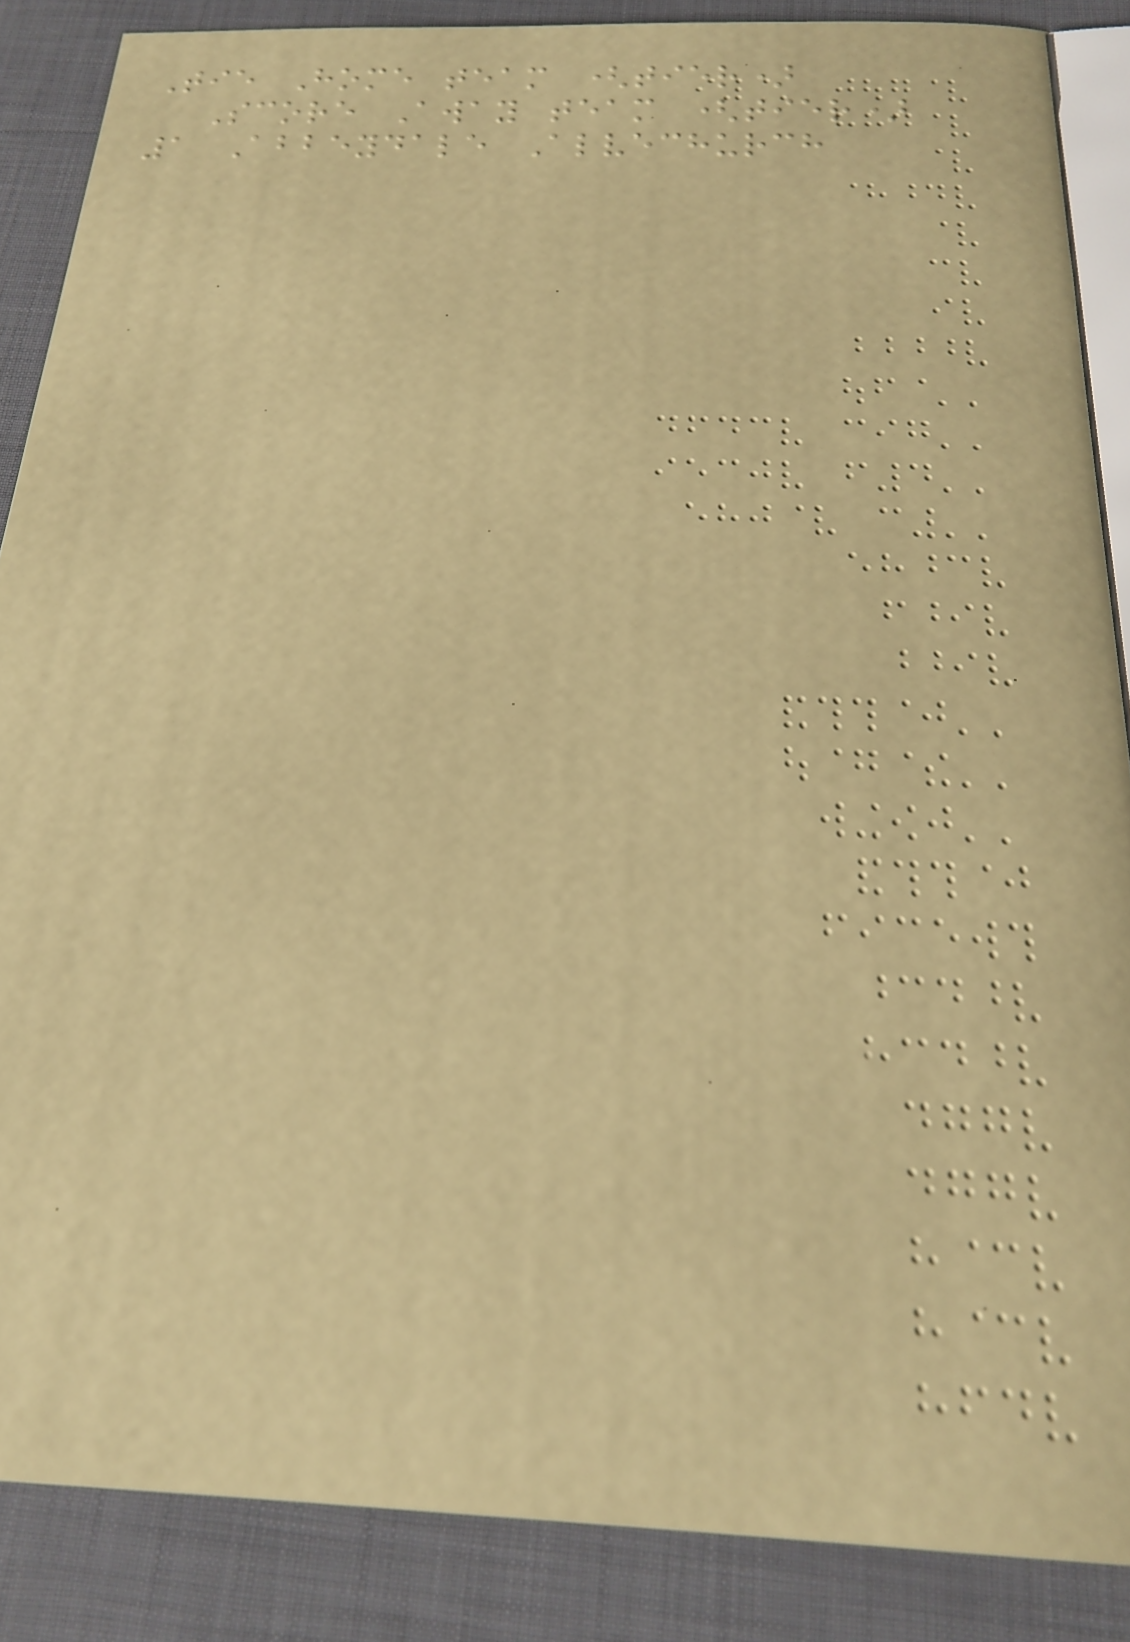Tie Home team (tier)
Score Away team (tier)
1 Abbeydale Alvechurch
